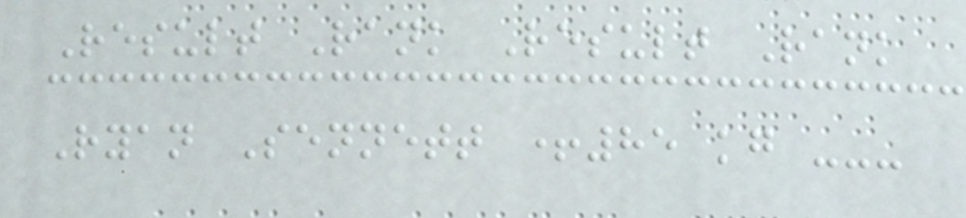Result Rank Result Rank
Ryan Sennett +85 kg ---
